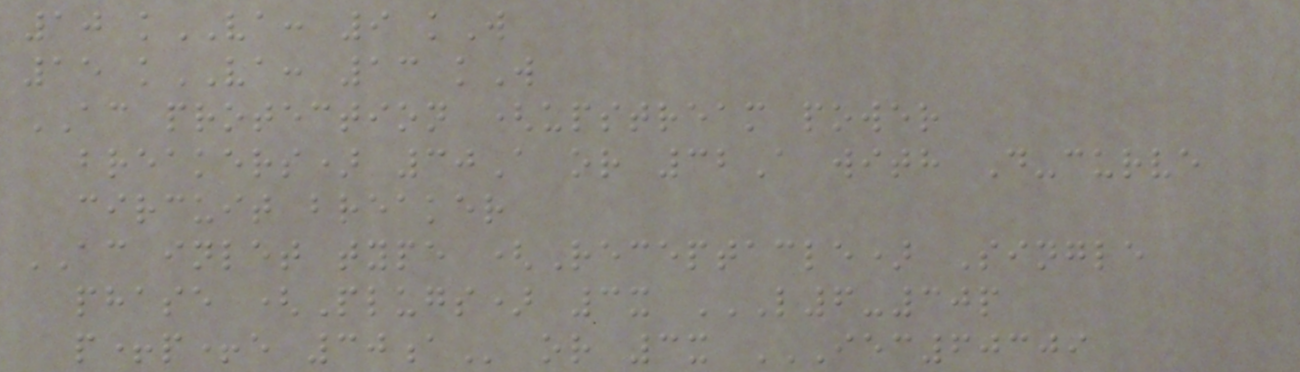10 kVA: 9 kW
15 kVA: 13 kW
AC protection (upstream power
breakers) 30A or 32A with D-curve
circuit breaker
AC inlet type (Receptacle) Single
phase (Plugs) 3x L6-30P
P+P+E 30A or 3x IEC60309
